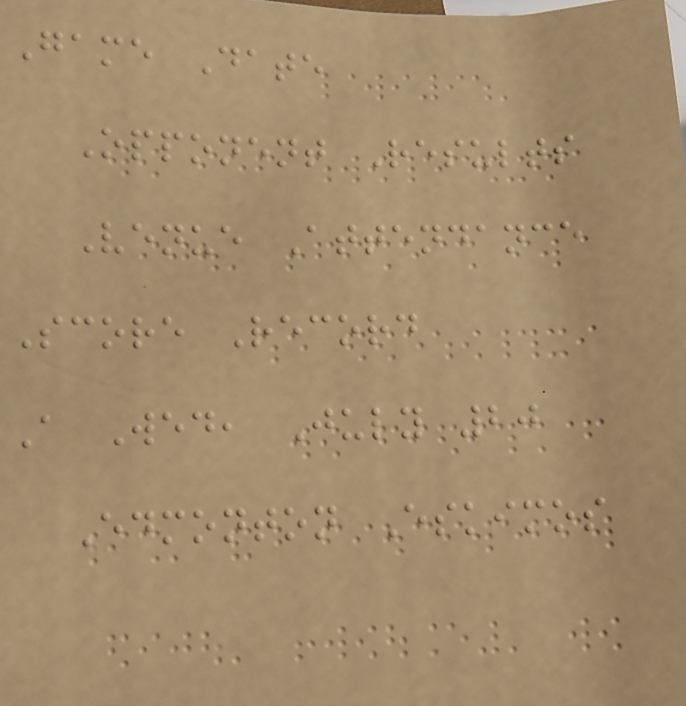Game Date
Opponent Results
Venue Attendance
Score Record
A Wed, July 20
Edmonton Eskimos
